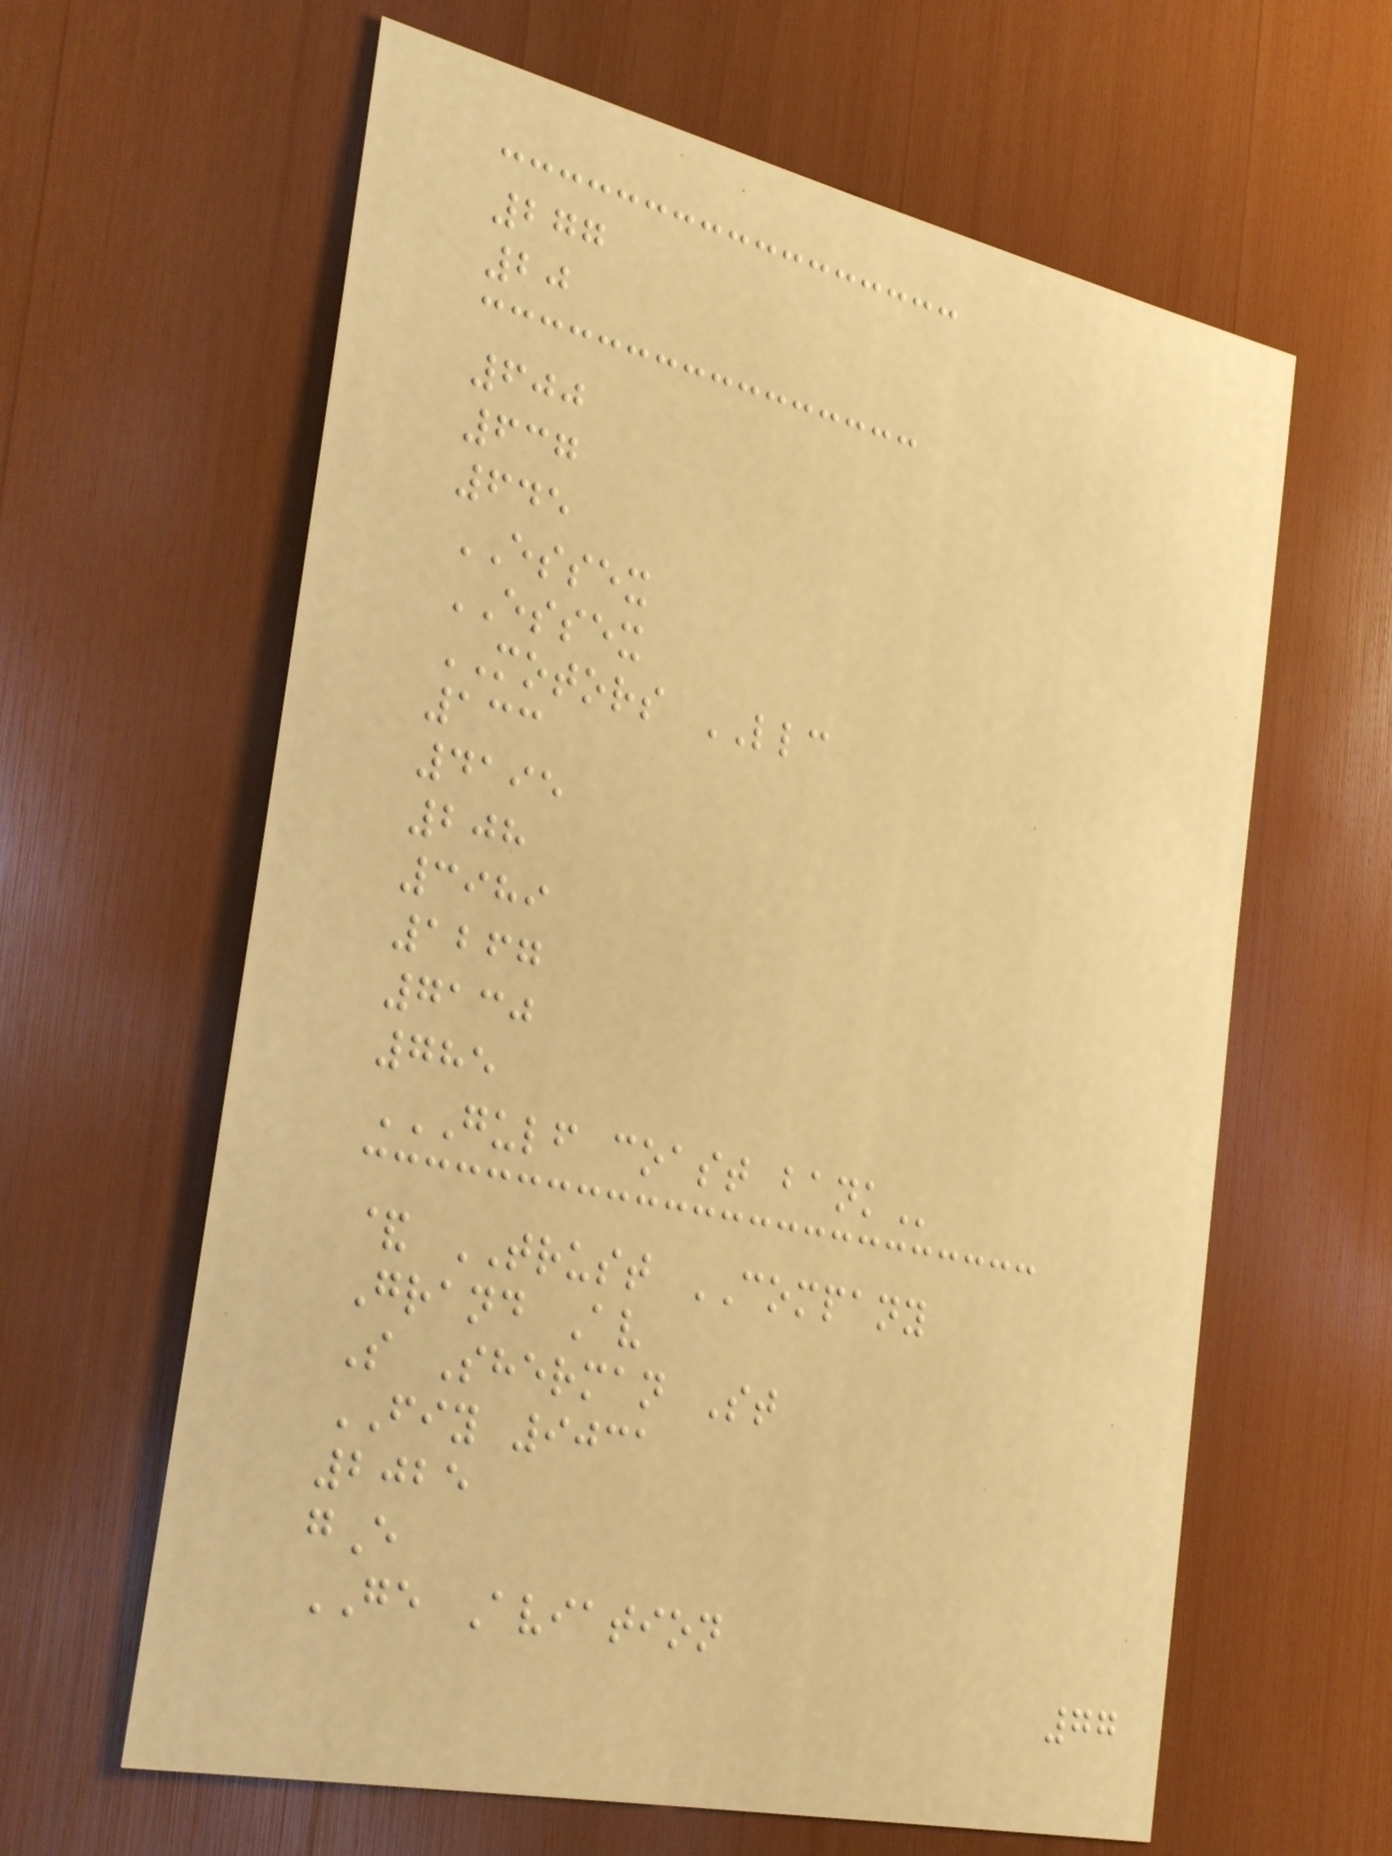277
20
600
637
645
ESSEX
ESSEX
MOTORS LLC
133
4195
208
3989
1267
7130
785
GULF COAST BANK
& TRUST COMPANY
Grand Av
S Sherman St
FIY 9031
2025
gE
GE Aviation
77
